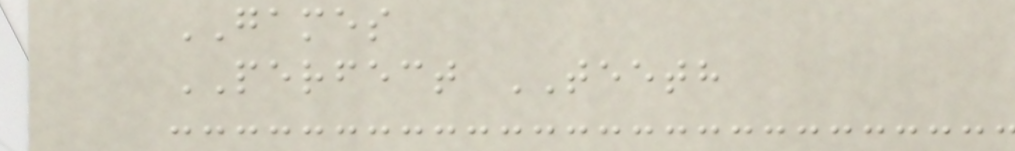GAMES
PERFECT TEETH
